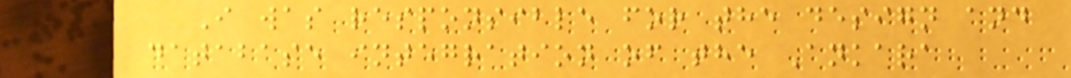I was responsible for the design and
database integration of the Ankara
